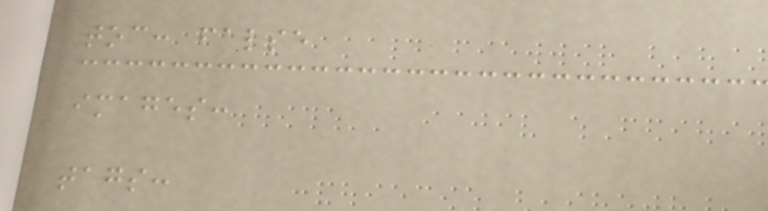toc: false
images:
tags:
